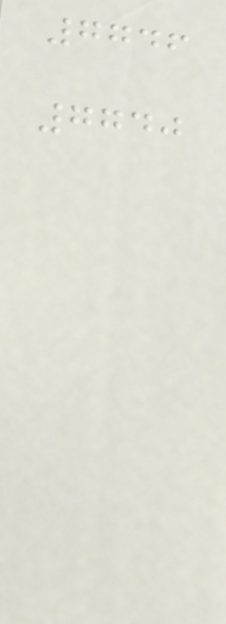7746
7740
